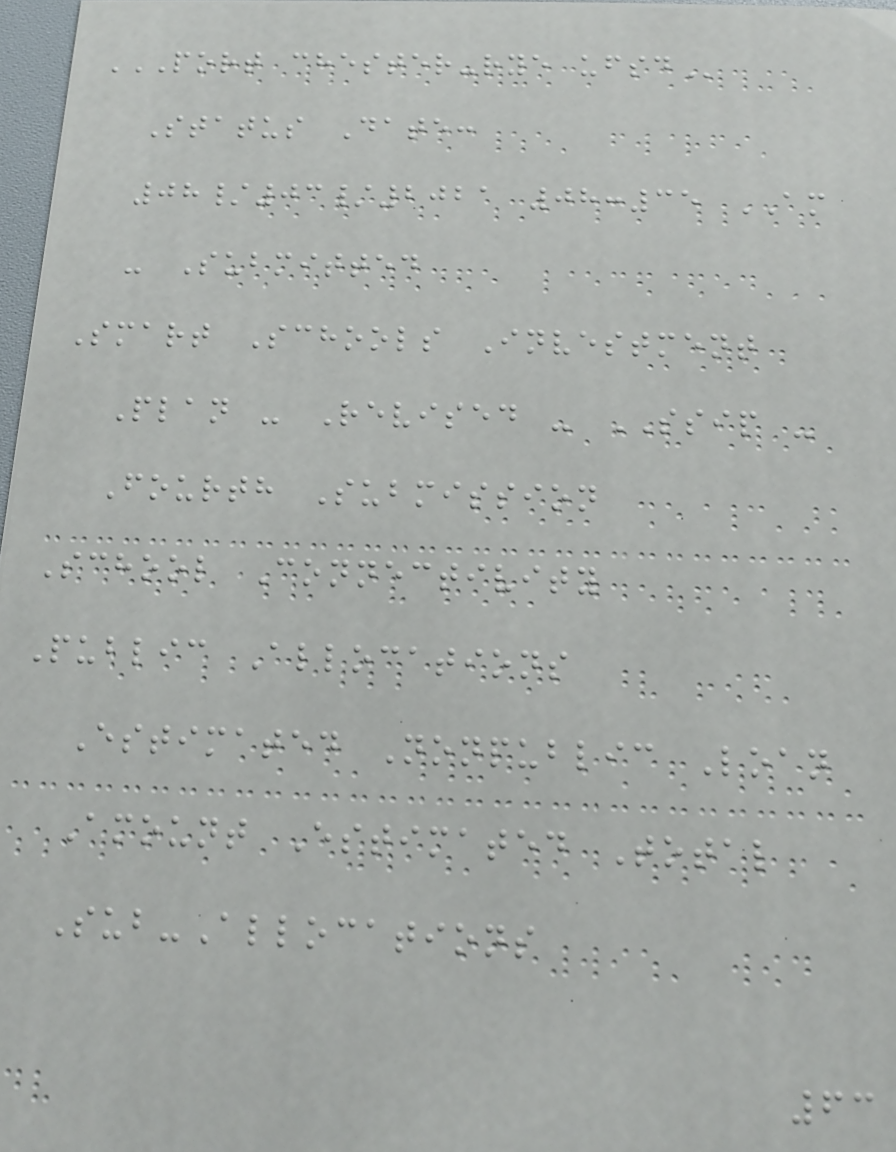PORT CHESTER-RYE UFSD
Status Date:
08/03/2021 08:35 AM
- Submitted
Smart Schools Investment
Plan - Revised - SSIP -
Fourth Submission
School Connectivity
Public Allocations
Estimated Nonpublic Loan
Amount Estimated Total
Sub-Allocations
63
